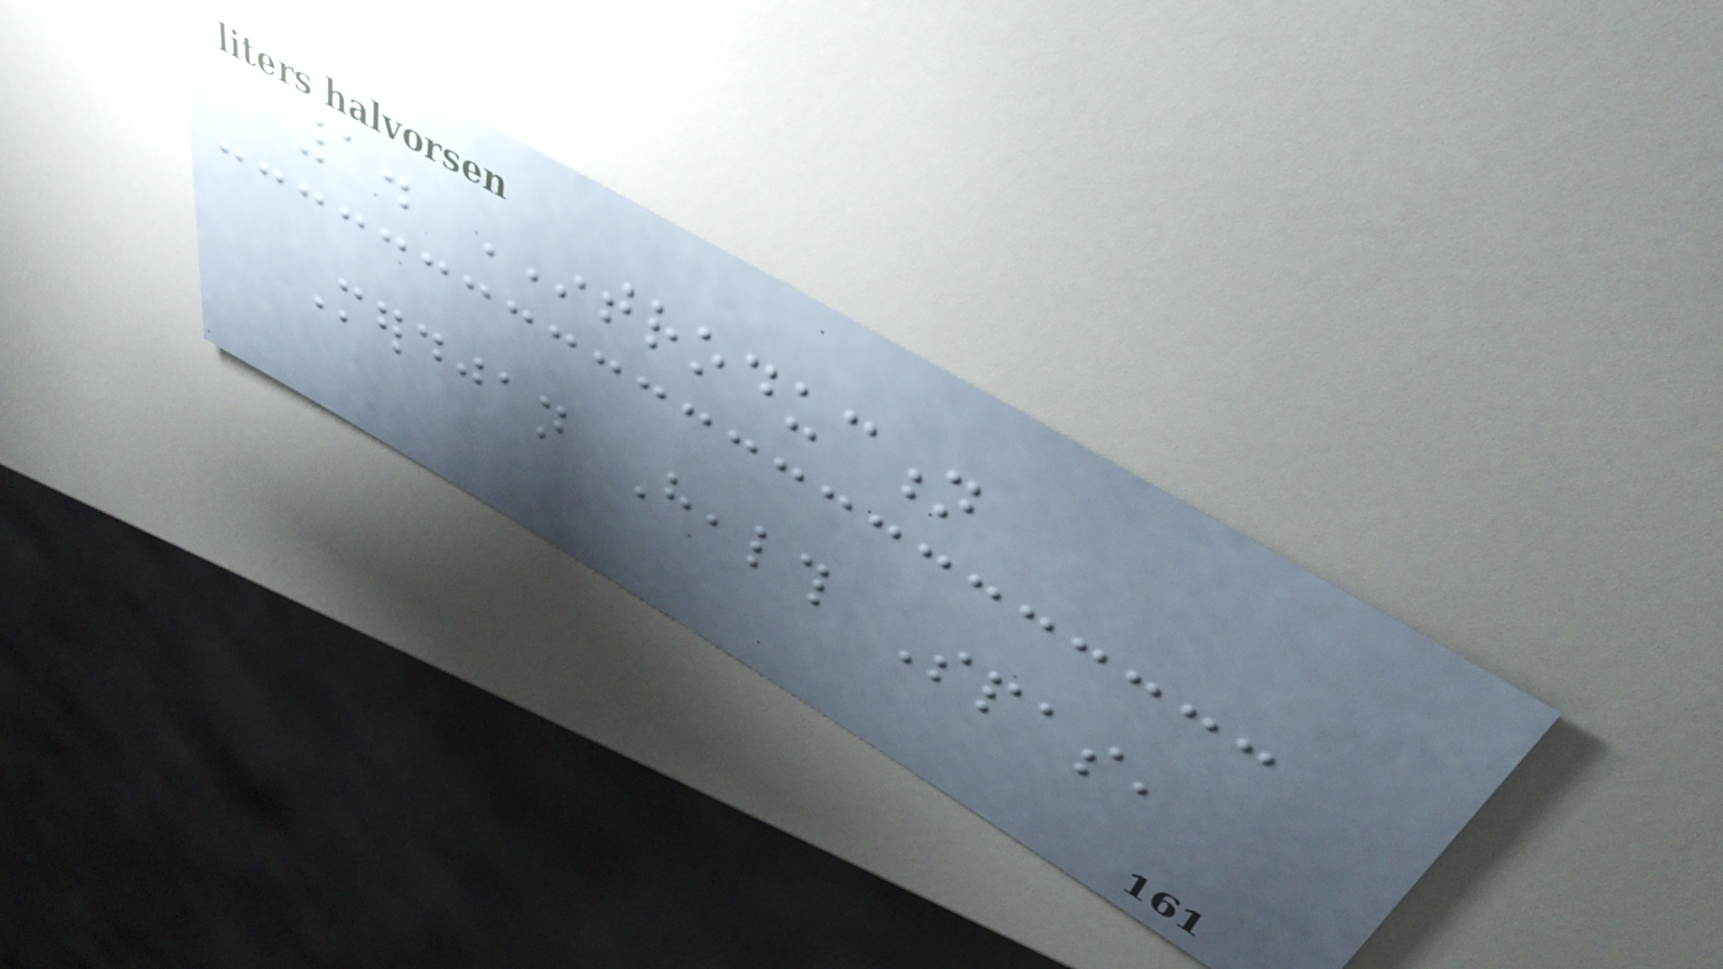1. INTRODUCTION
Merdjan Health Spas,
